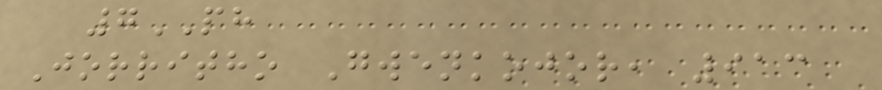7PH
Jorritho Gwenkojor, 913
